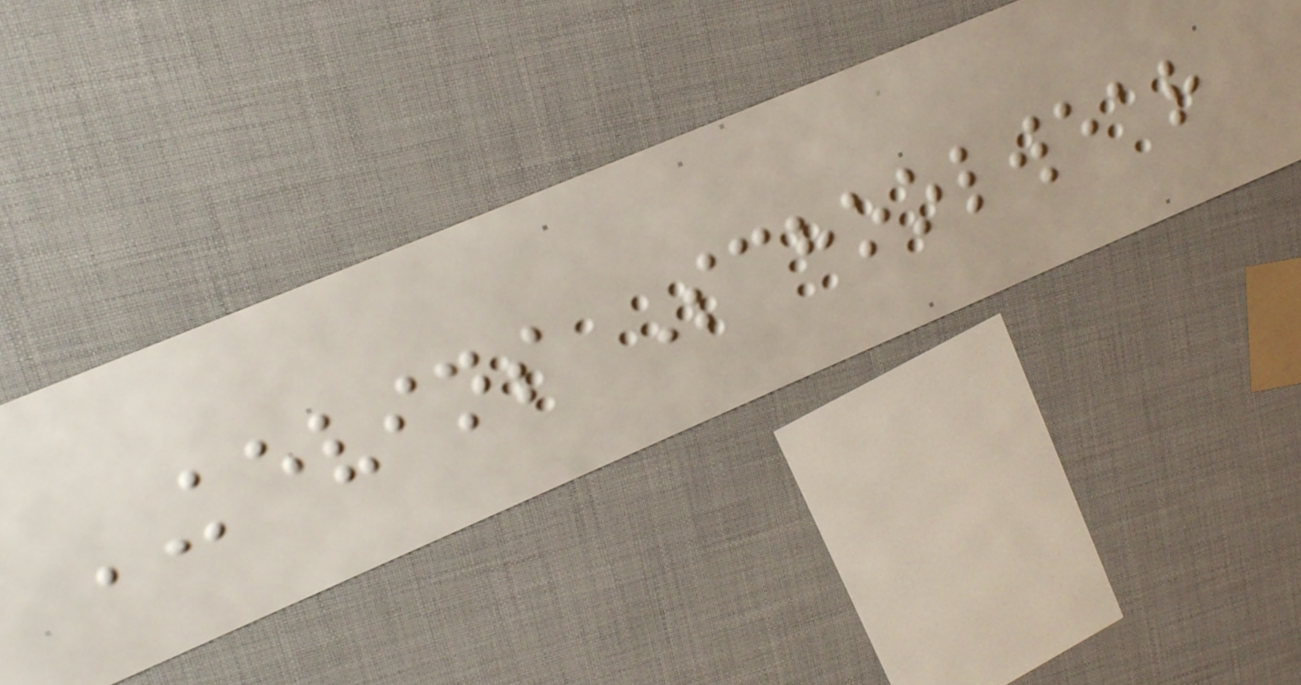KEVINS Schoolwear
